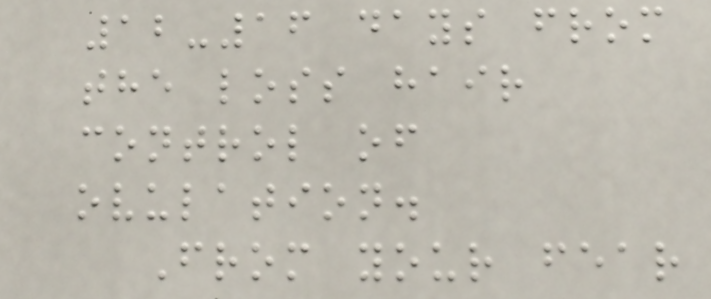12-16 days from
the loss hair
control of
ovulation.
From your fear
